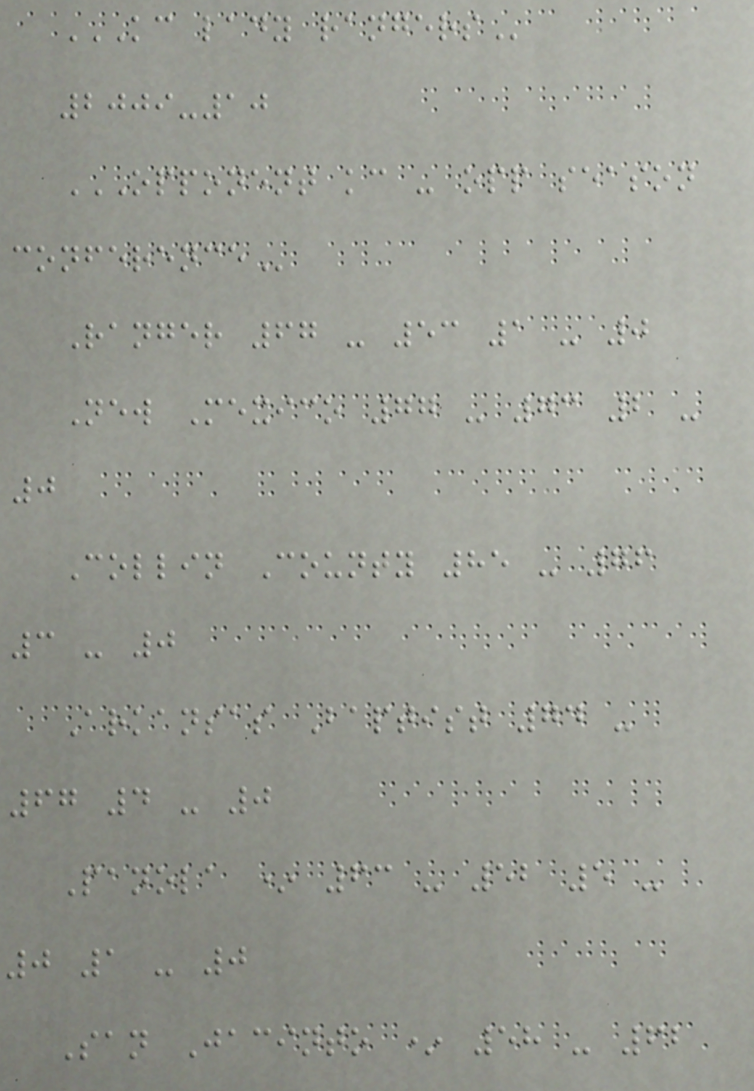KC LADY RANGERS
2009-10
OPPONENT KC - OPP SEASON
CONFERENCE
Ranger 67 - 53 1 - 0
New Mexico 77 - 73 2 -
0
Collin County 85 - 76
3 - 0
Arkansas Baptist 74 -
67 4 - 0
Panola * 63 - 52 5 -
0 1 - 0
San Jacinto * 58 - 62
